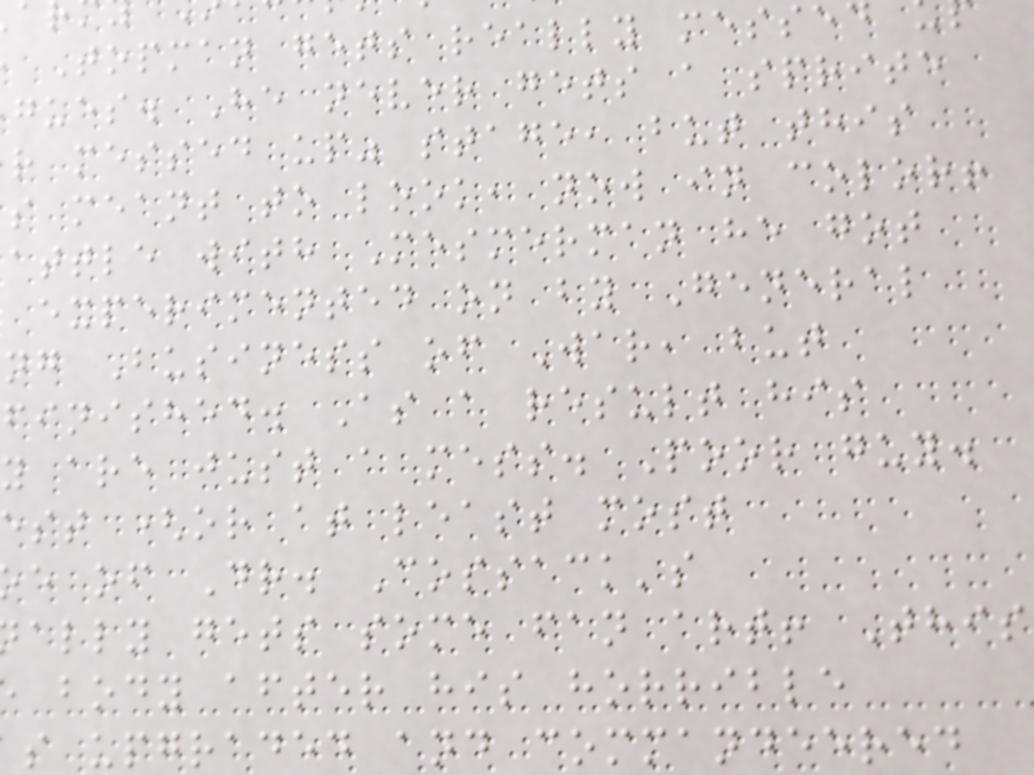Topman gets really messe
gues. He never gets a sprite
r messed up" stage, but this
s meant to look, now in color!
attle with Mesmerman he got
experimented on by General
ng Business of War, but
finished. As a result his
y are just a mess. Poor guy.
st (or at least most
e of Dr. Cossack's
ally gets some fan art! This
body after his horrible
s upgraded and commandeered
